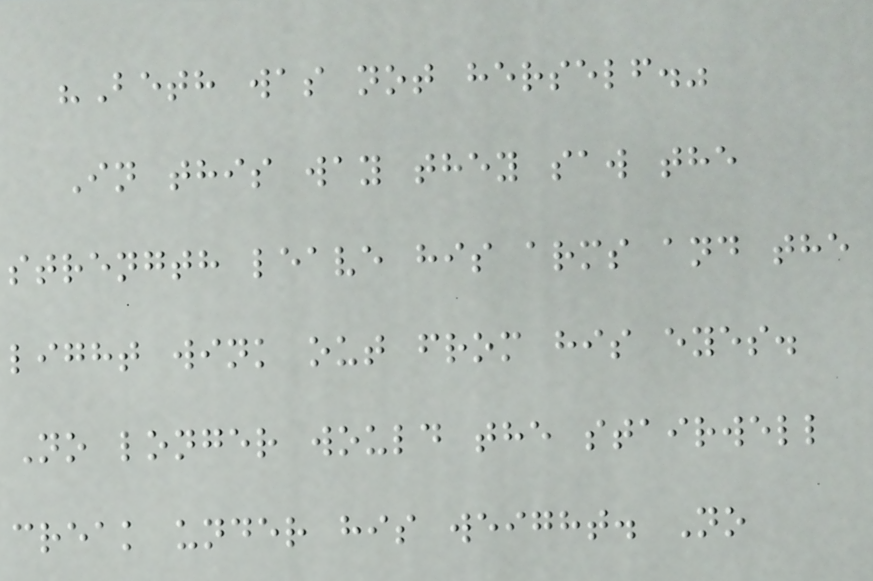"Beth was not herself."
In this way they saw the
strength leave his arms and the
light wink out from his eyes.
No longer would the stairwell
creak under his weight. No
